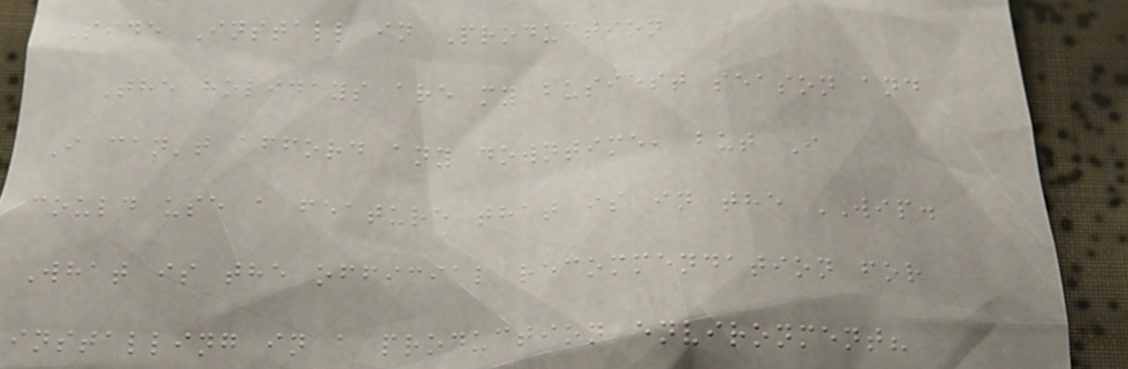Side Install in Production
The holidays are my busiest season and
I can't afford any downtime, but I
could use a feature that is in the WIP.
What is the official recommendation for
installing in a production environment?
